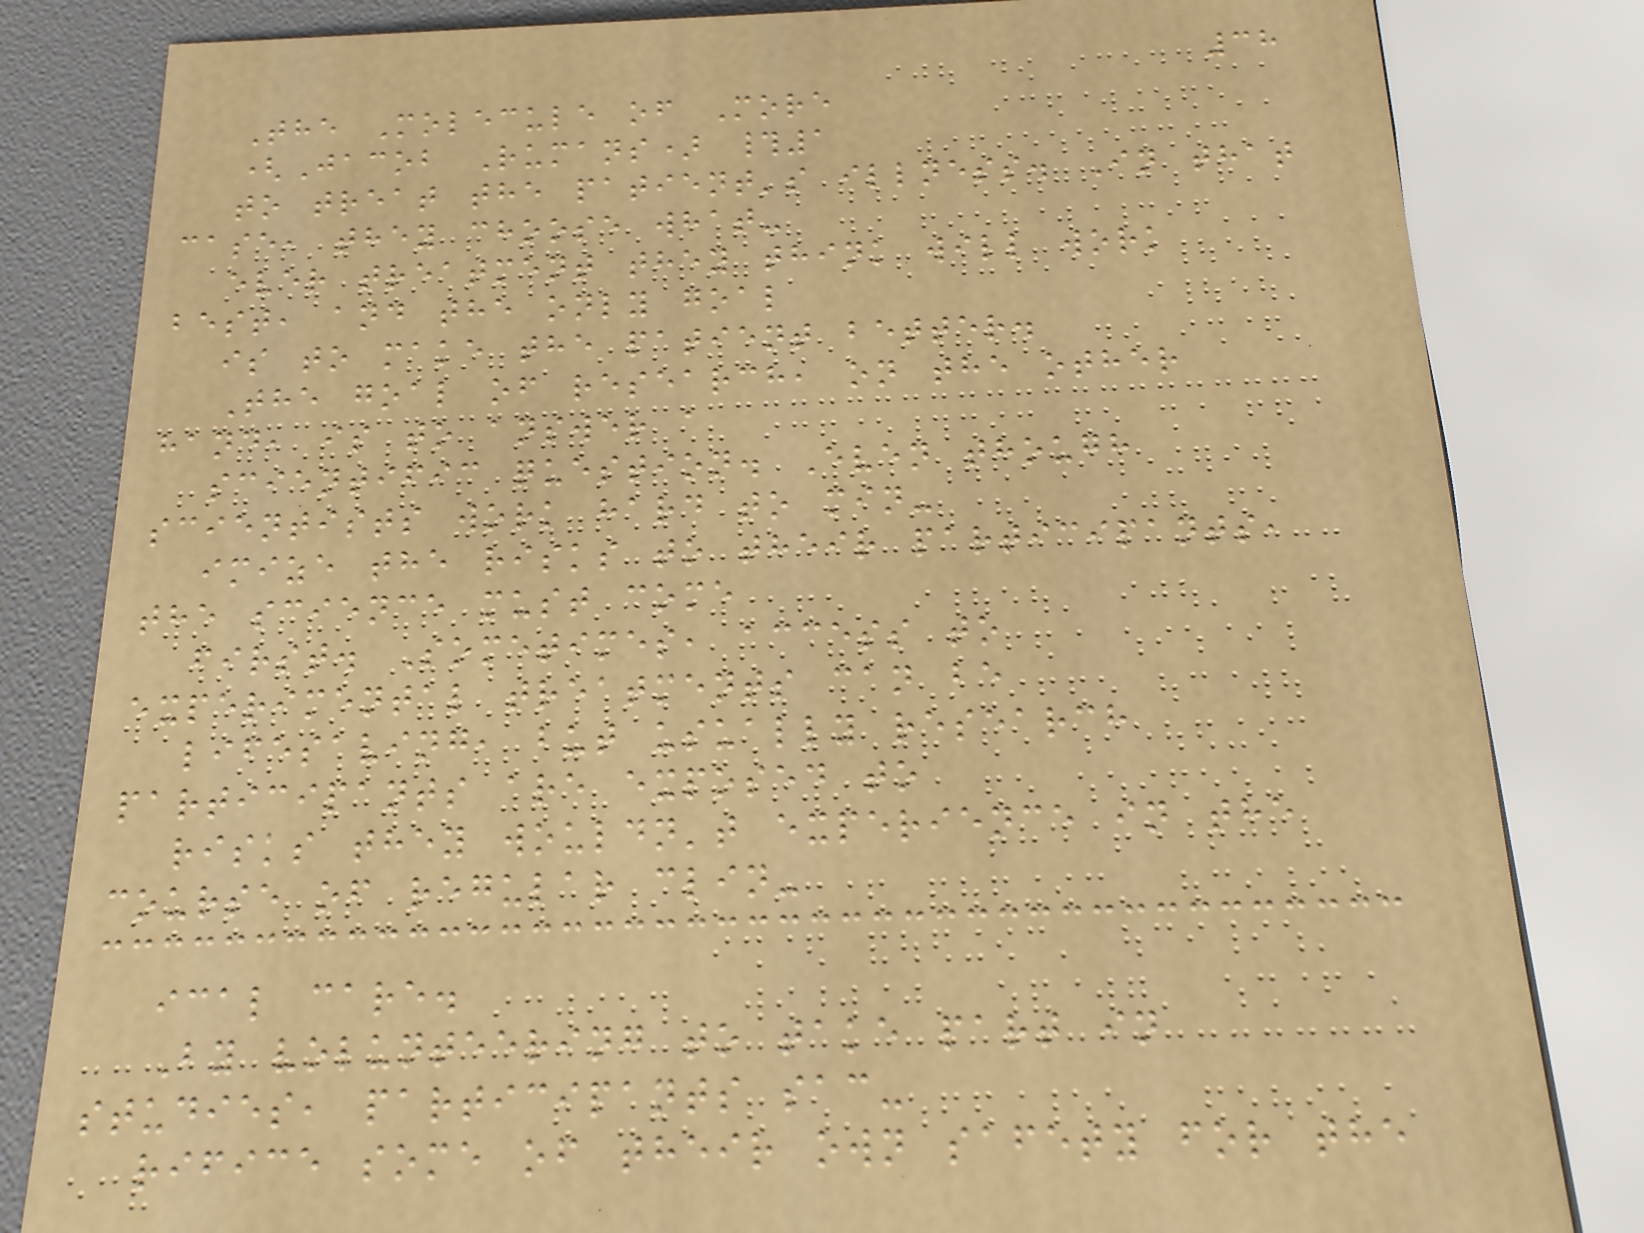38
The Molecule of More
(Jacob Rumans) #1
to treat the patient's illness. In that
case, they choose what-
ever treatment they think will work
best, and the only goal
is to make the patient better.
The goal of research, on the other
hand, is to answer a
scientific question. Even though
scientists work hard to min-
imize the risks to their participants,
the science must come
first. Sometimes, access to
experimental treatments can be
lifesaving, but usually research
participants are exposed to
risks they wouldn't experience in the
course of regular clin-
ical care.
By volunteering to take part in
studies, participants sac-
rifice some of their own safety for the
